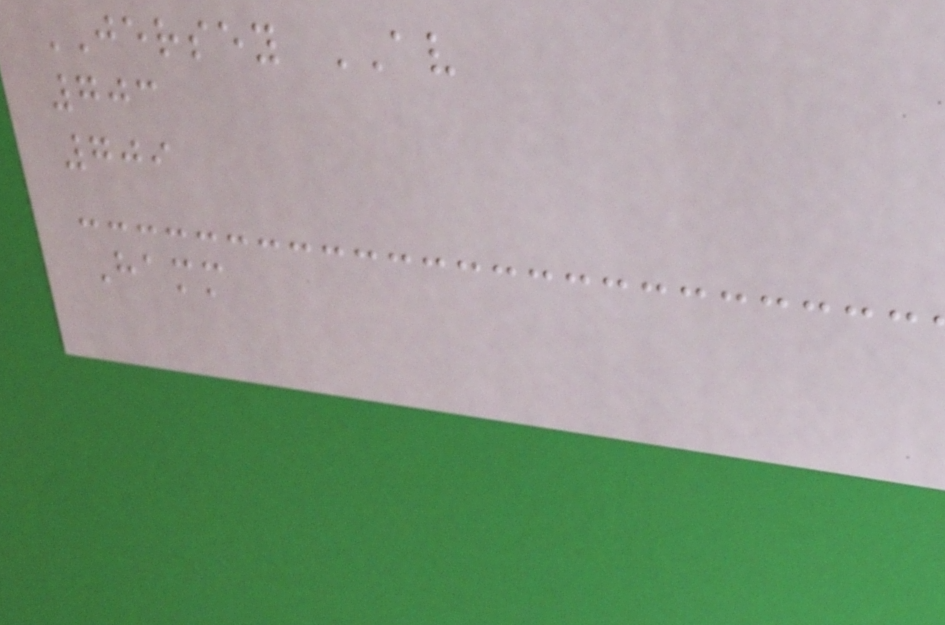JERSEY AV
703
709
Hamm
